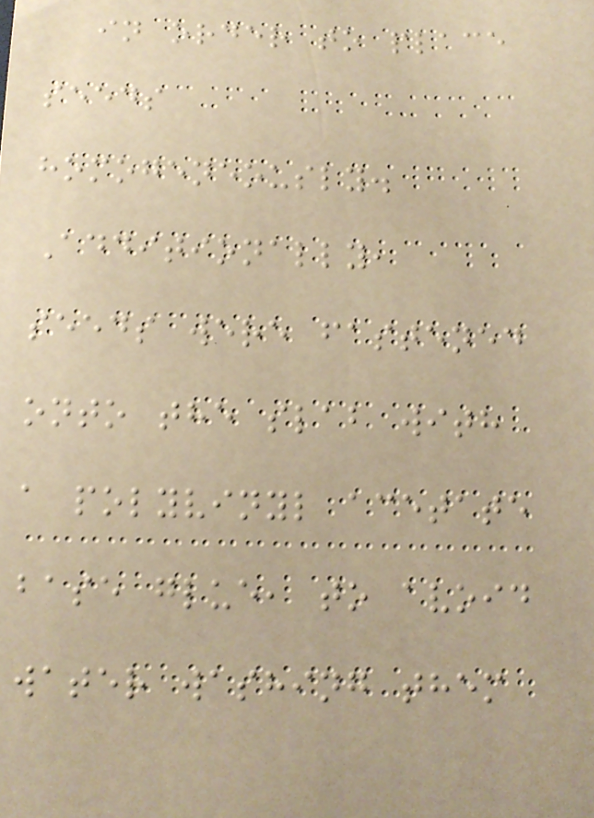in order to place
seeds
homogeneously.
Additionally,
seeds were fastened
onto the slab with
a polyvinyl acetate
base glue, to avoid
water washing them
